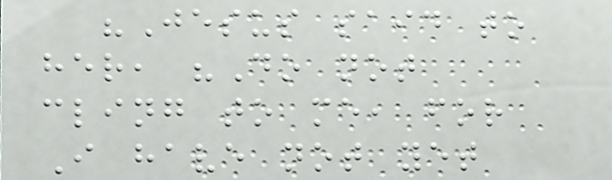"Jesus said to
her, "Do not
cling to me, for
I have not yet
